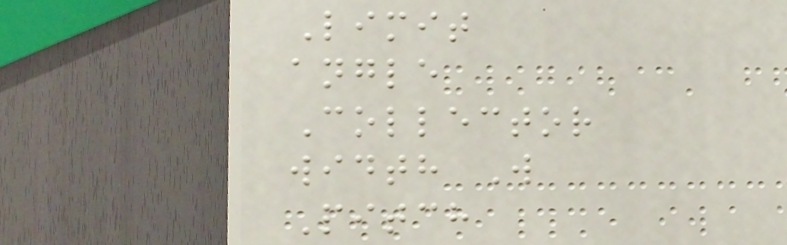Limit
angle
Collector
width W
Pitch
